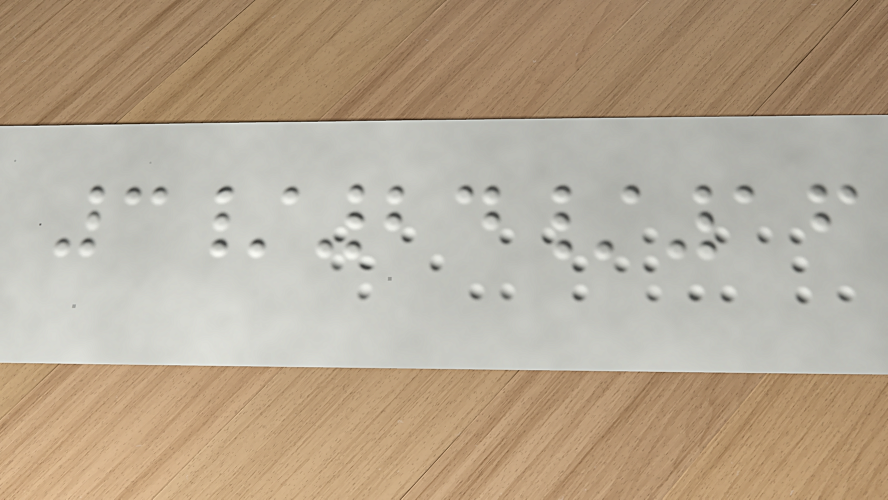3/24/16
